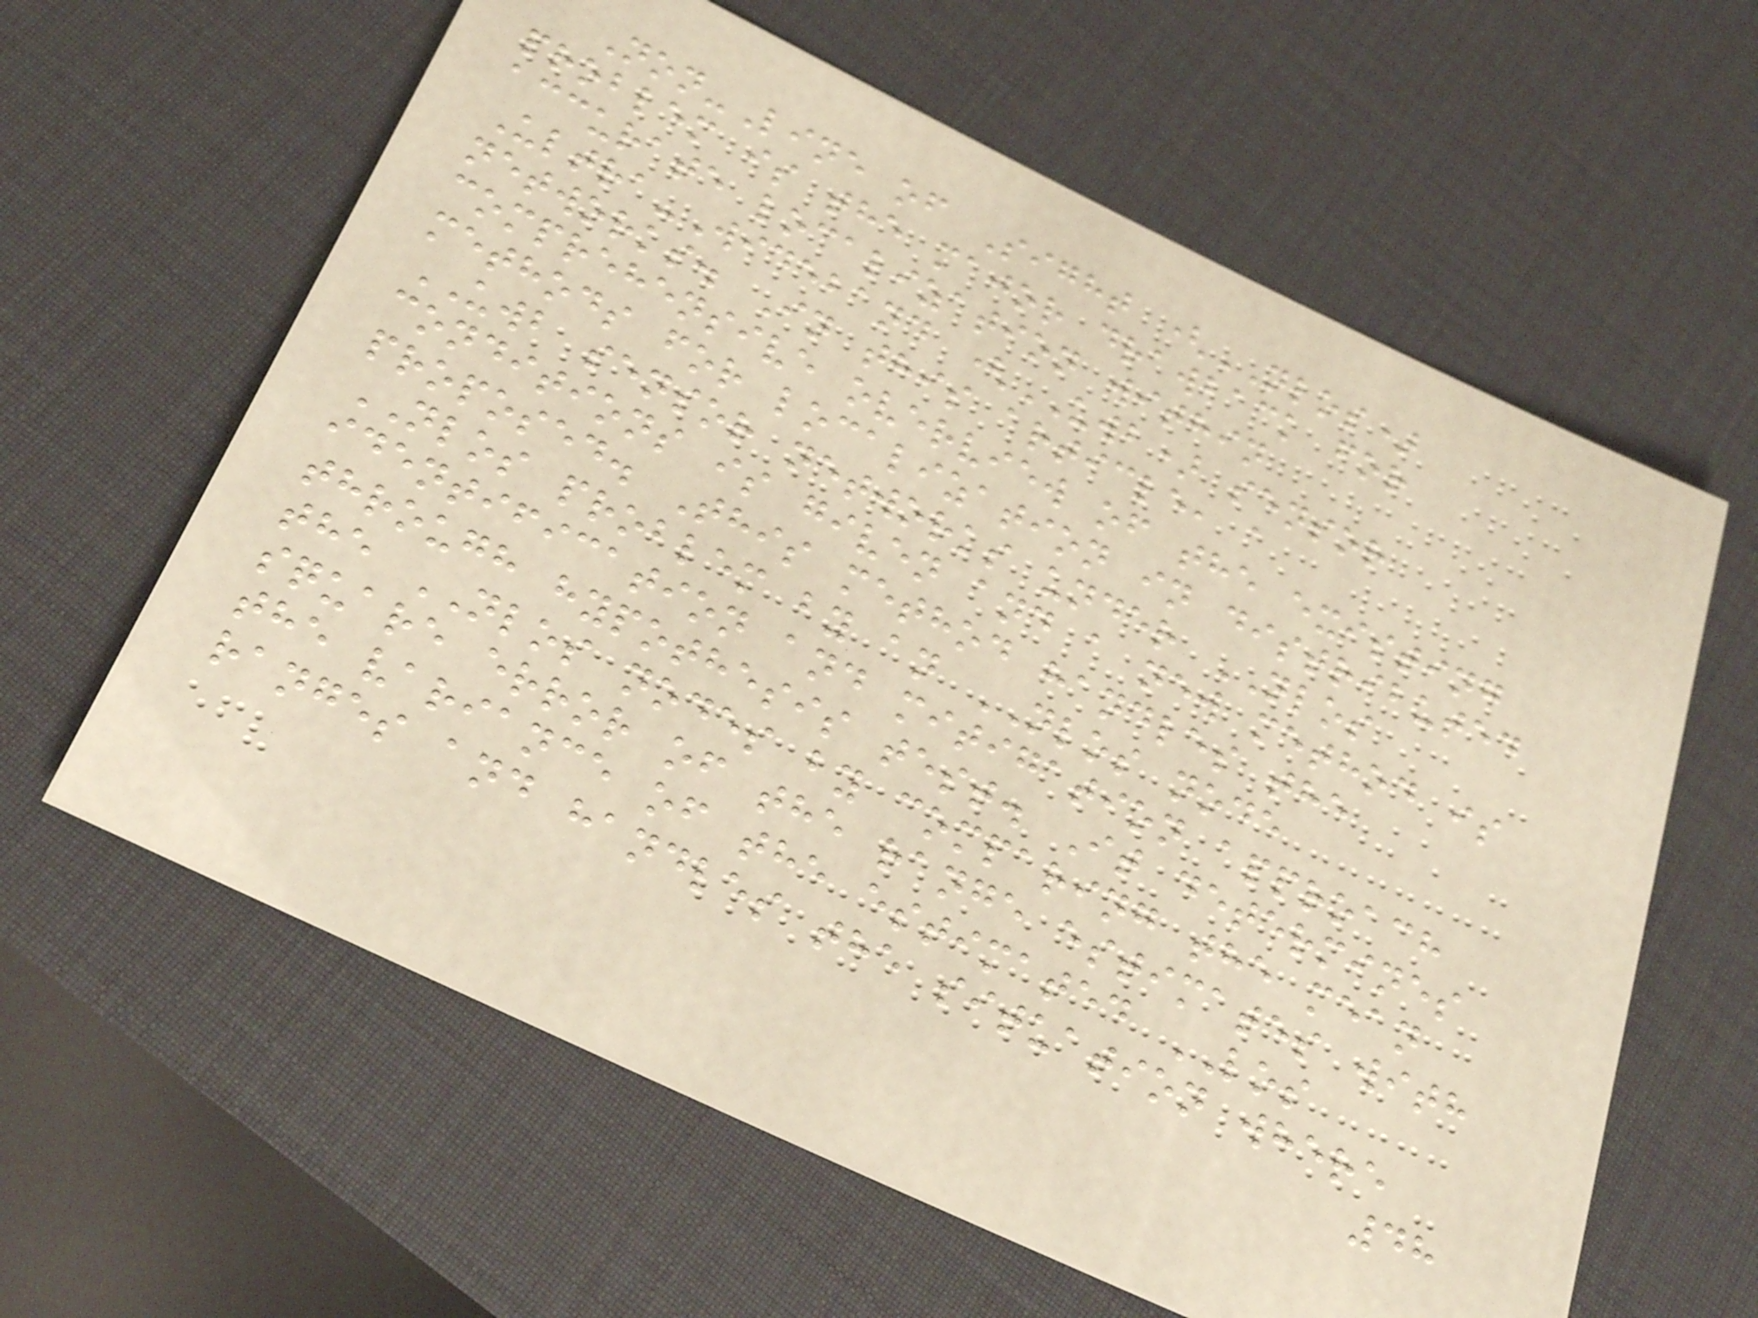Non-Line of Sight (NLOS)
problem is the major drawback for
accurate localization within
Ultra-Wideband (UWB) sensor
networks. In this article, a
comprehensive overview of the existing
methods for localization in distributed
UWB sensor networks under NLOS
conditions is given and a new method is
proposed. This method handles the
NLOS problem by an NLOS node
identification and mitigation approach
through hypothesis test. It determines
the NLOS nodes by comparing the mean
square error of the range estimates with
the variance of the estimated LOS
ranges and handles the situation where
48
